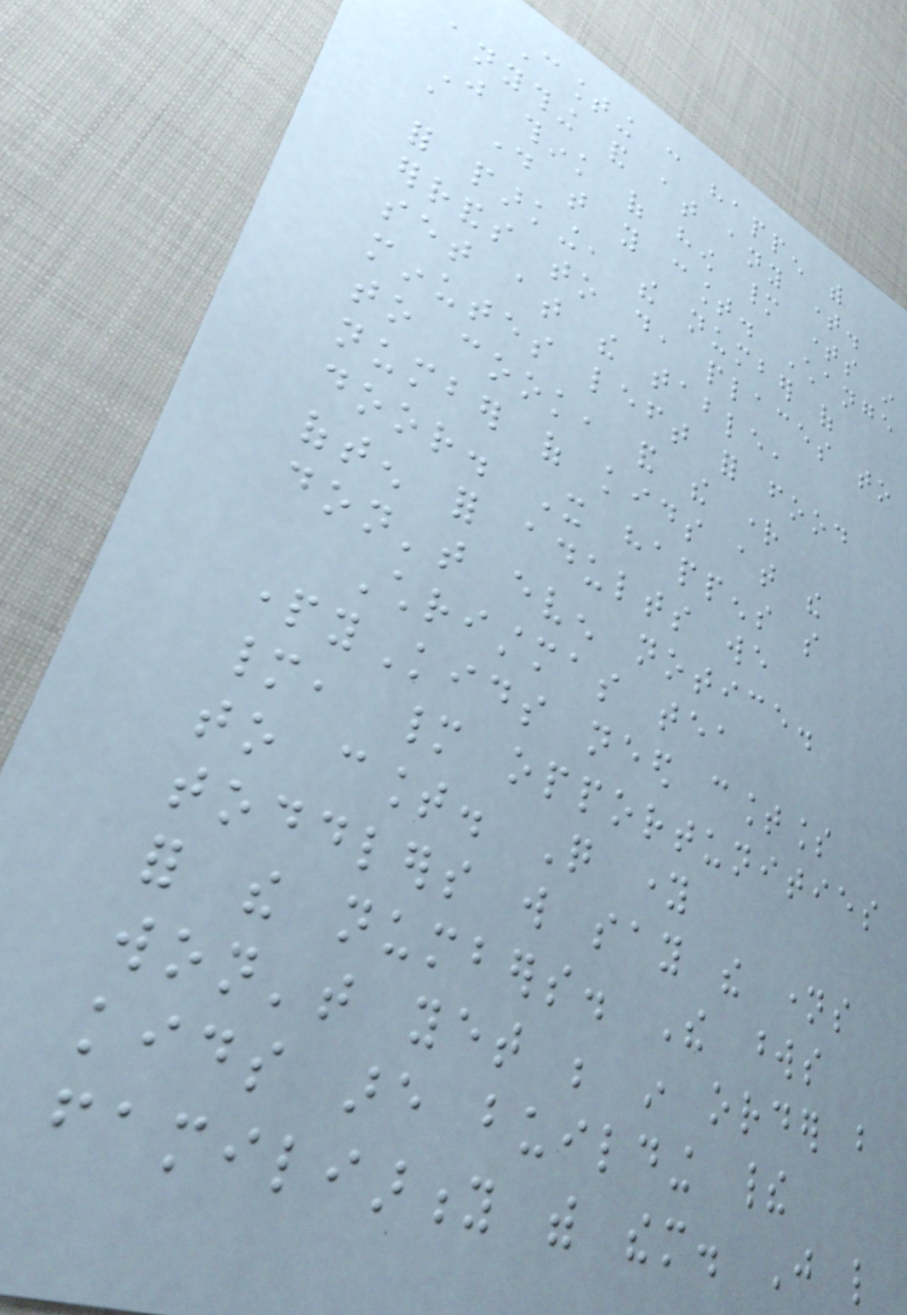Counting can happen with
anything and at any time.
Just think of how many times in
a day that you count. Change
for parking, the number of
errands to do, places to
set at the table,
minutes left for food
to cook, and the right
number of kids at the
door. It happens so
often for adults we
don't even notice.
Christmas tea
partyKids need countless
many, many opportunities
to count. Quite young
toddlers will say the names
for the numbers. The words
won't yet be in order but
kids are building their
familiarity with them. Just like
